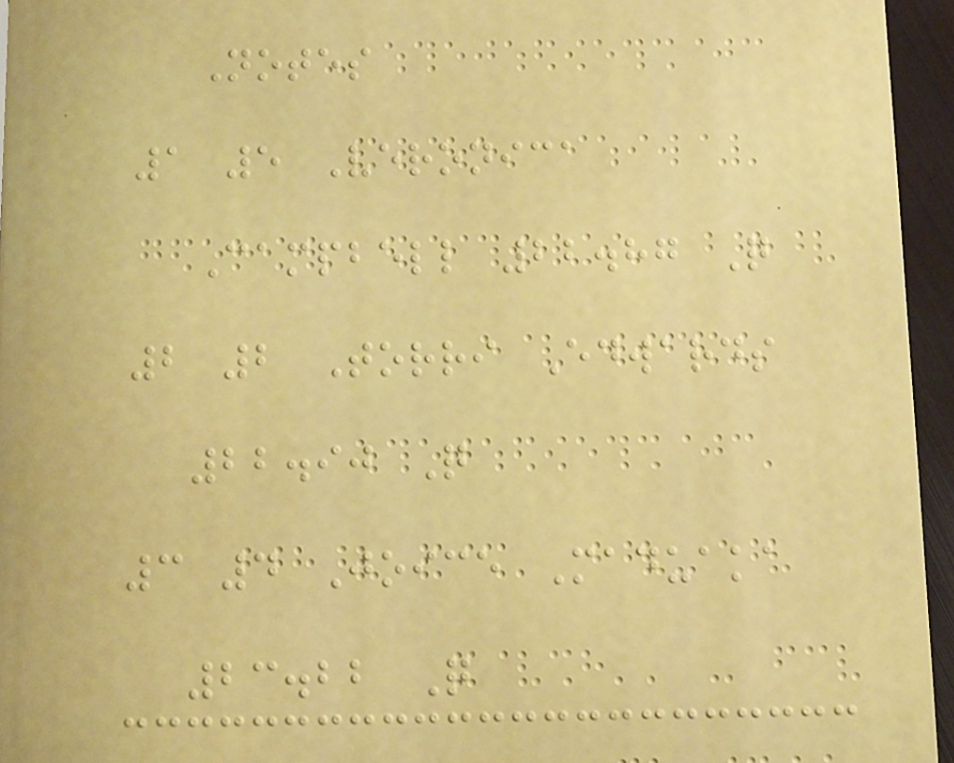Notes
1 5 Veronica
Campbell 22.87 Q
2 2 Torri Edwards
22.90 Q
3 4 Joice Maduaka
23.22 Q
